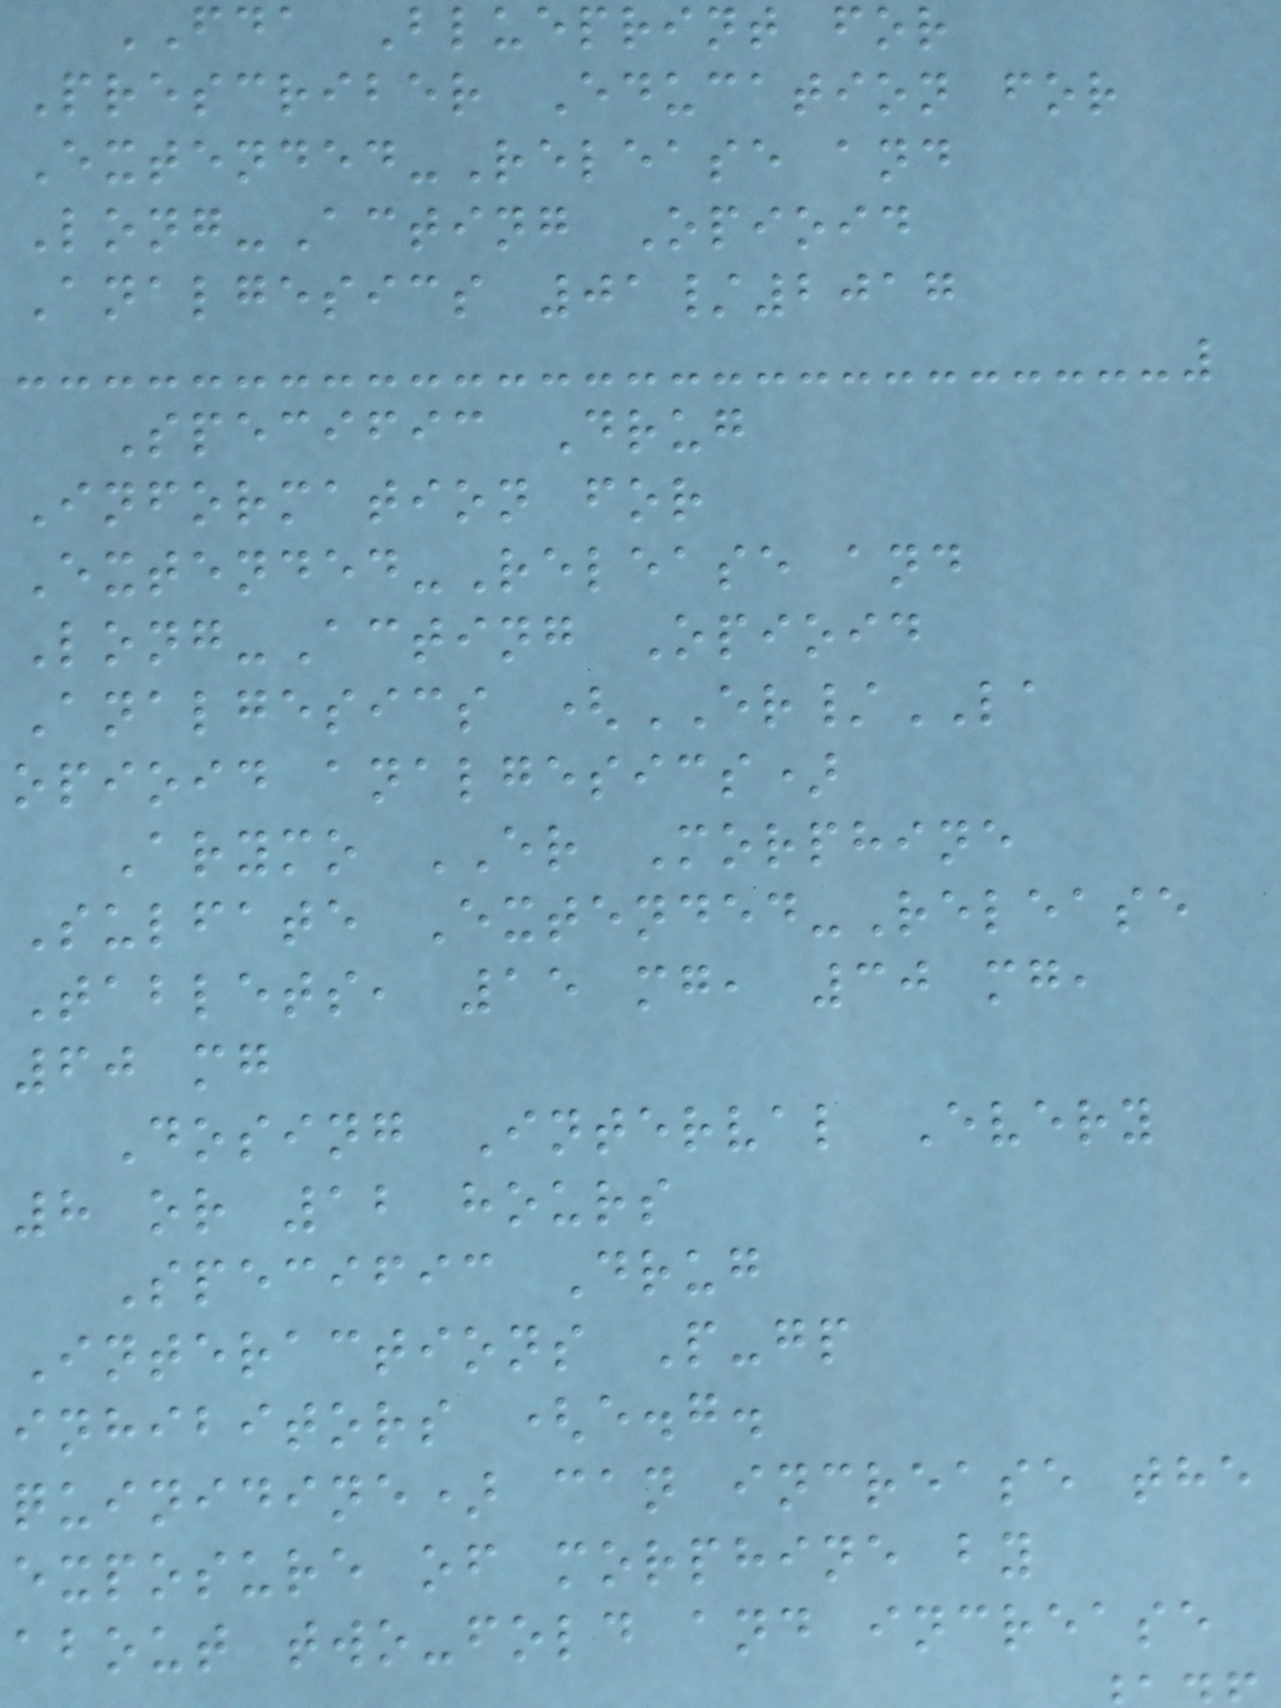FDA Blueprint for
Prescriber Education for
Extended-Release and
Long-Acting Opioid
Analgesics 01/2017
Specific Drug
Information for
Extended-Release and
Long-Acting Opioid
Analgesics (ER/LA
opioid analgesics)
Arymo ER Morphine
Sulfate Extended-Release
Tablets, 15 mg, 30 mg,
60 mg
Dosing Interval Every
8 or 12 hours
Specific Drug
Interactions P-gp
inhibitors (e.g.
quinidine) can increase the
exposure of morphine by
about two-fold and increase
